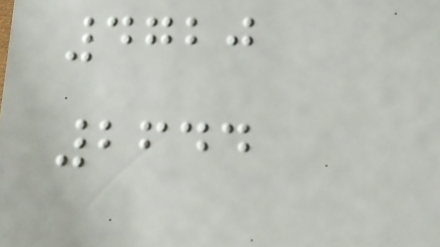4720
2644
